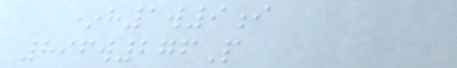*h1w9i
896w276P
